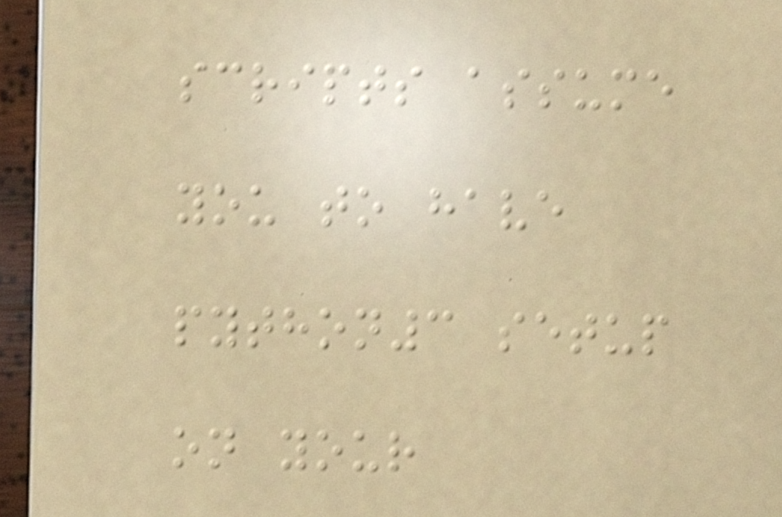scripts assume
you to have
python3 setup
on your
